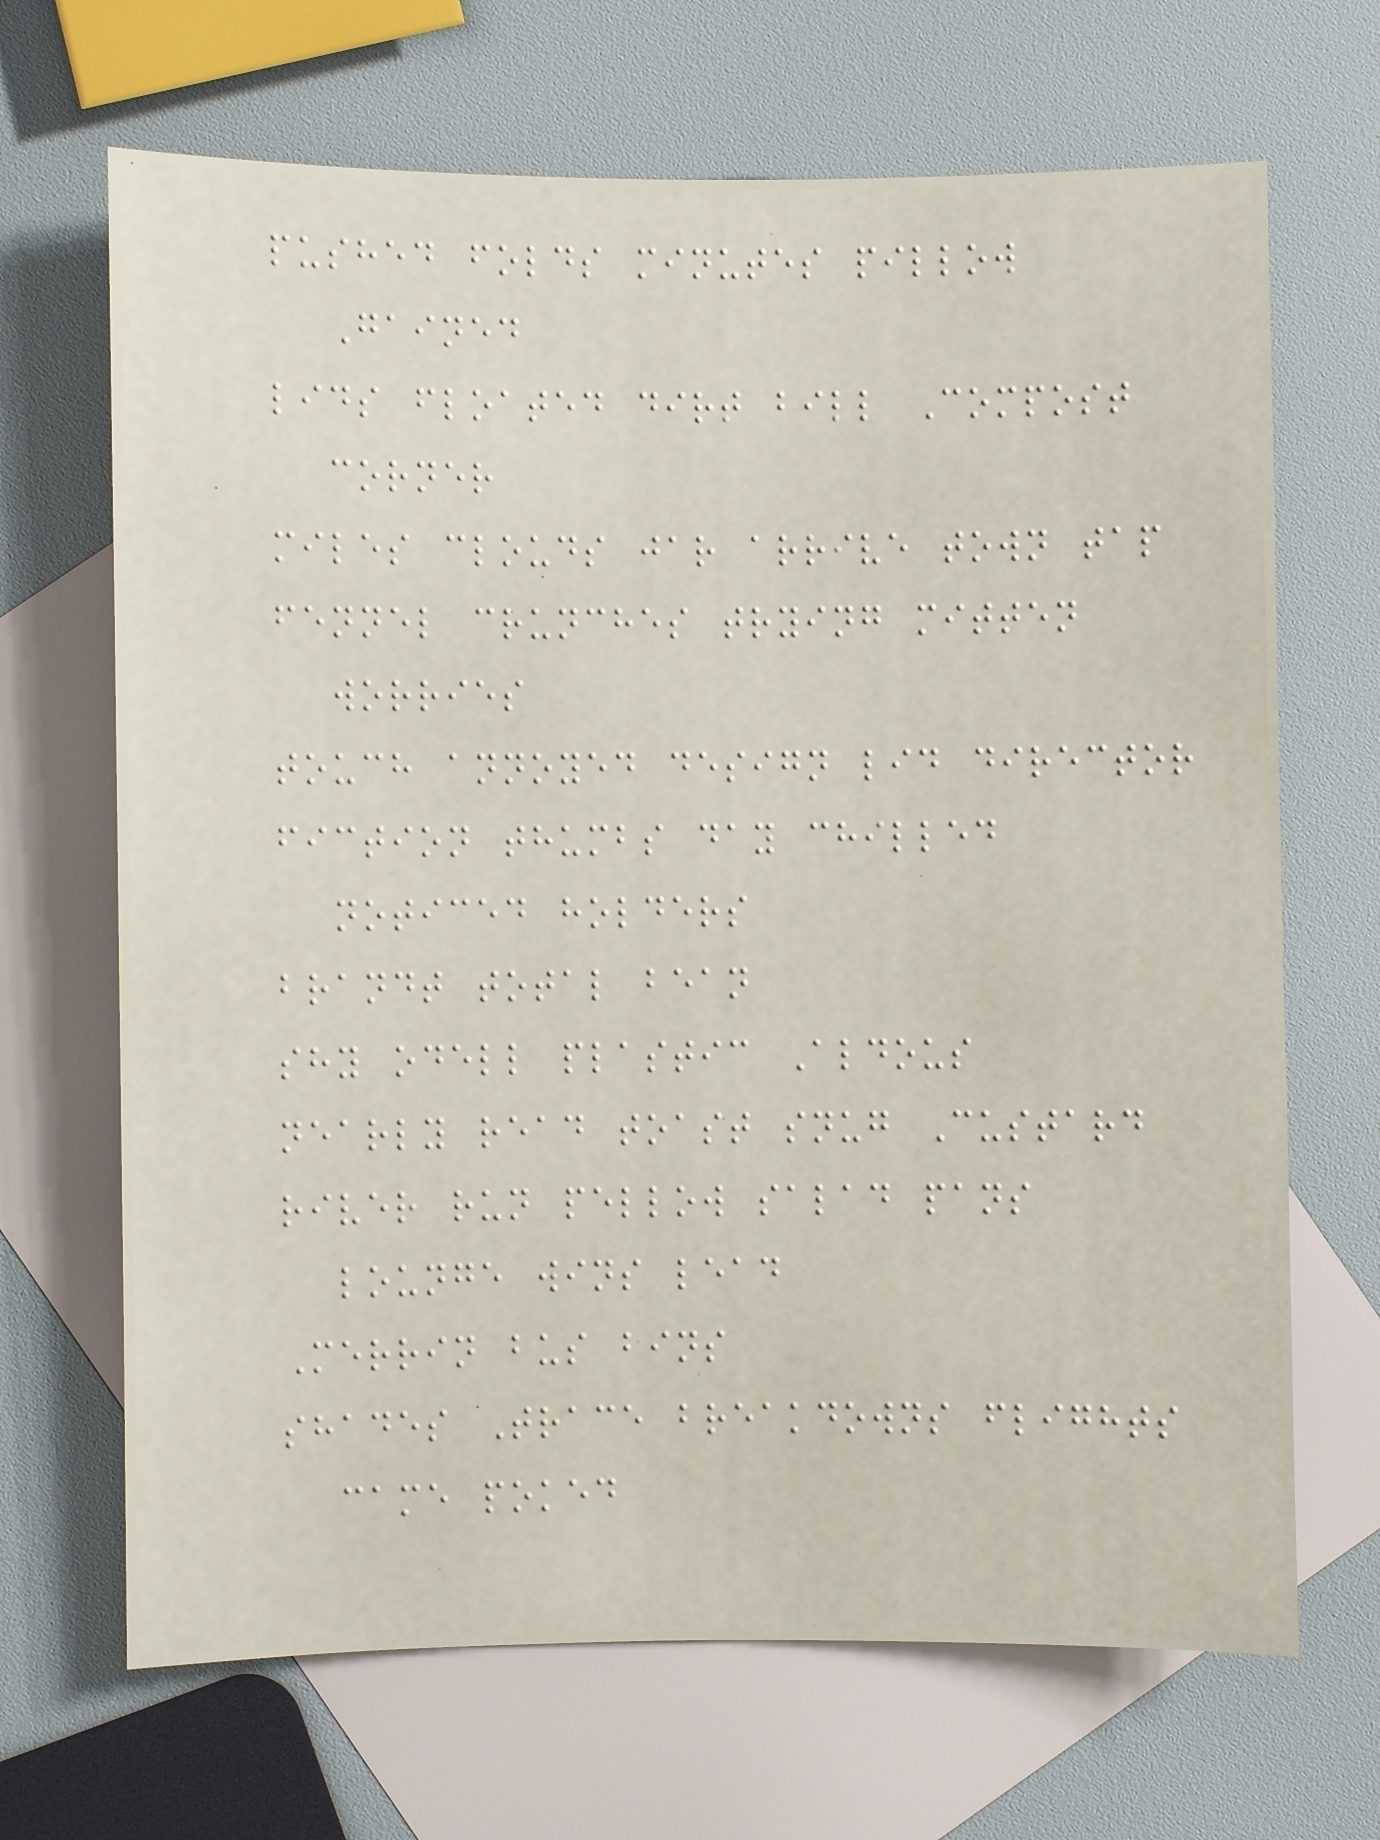pushed folds minutes pillow
Gained
lids floated dirt bill Compost
corner
miles clouds jar arrive town tap
fennel crunches trying mitten
worries
touch annoyed design lid director
fiction thumbs day chilled
noticed holders
brandt total bean
shy odell plastic Aldous
nearly read toast snug Custard
river run pellow salad pans
lounge wins lead
Merrin bus bins
shades Trace breakdowns flights
came poked
